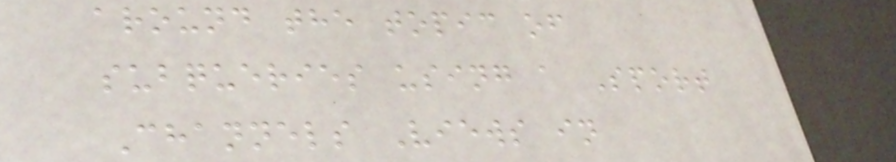around the topic of
subqueries using a Sport
Channels Views in
